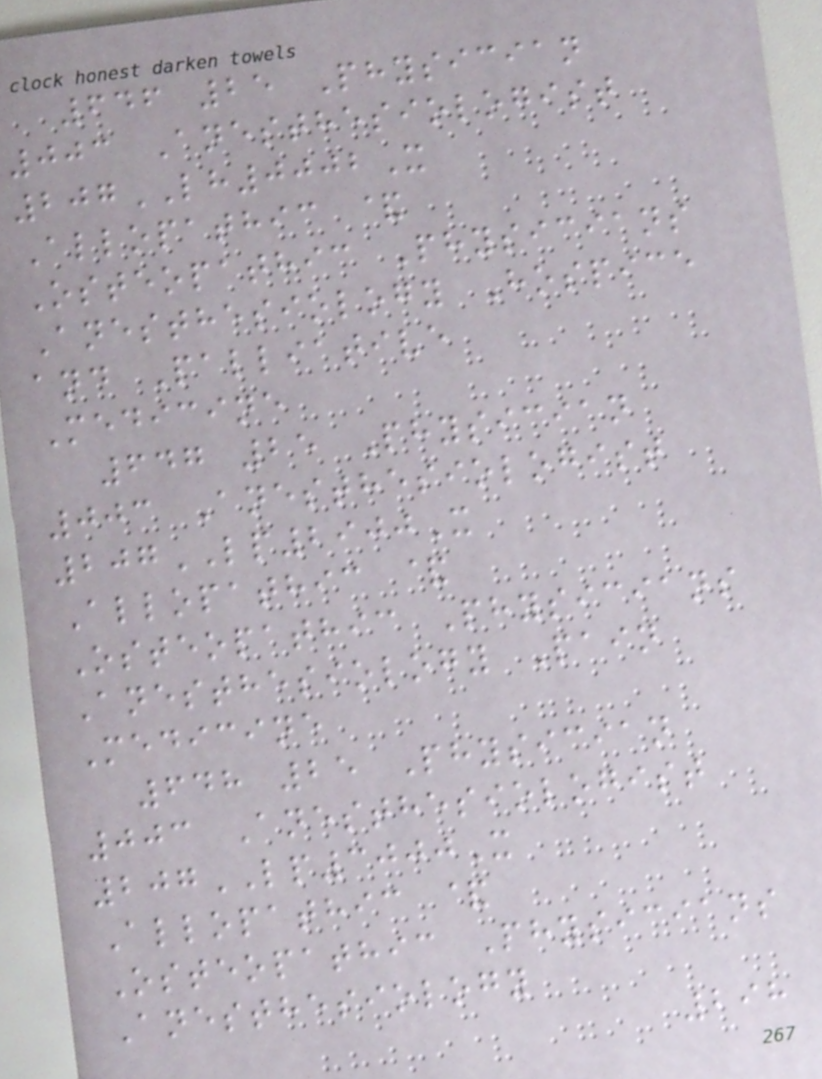646 25 Physician
003 Anesthesiologist
207LH0002X
Allopathic &
Osteopathic Physicians
Anesthesiology Hospice
and Palliative
Medicine
647 25 Physician
003 Anesthesiologist
207LP2900X
Allopathic &
Osteopathic Physicians
Anesthesiology Pain
Medicine
648 25 Physician
003 Anesthesiologist
207LP3000X
Allopathic &
Osteopathic Physicians
Anesthesiology
298
